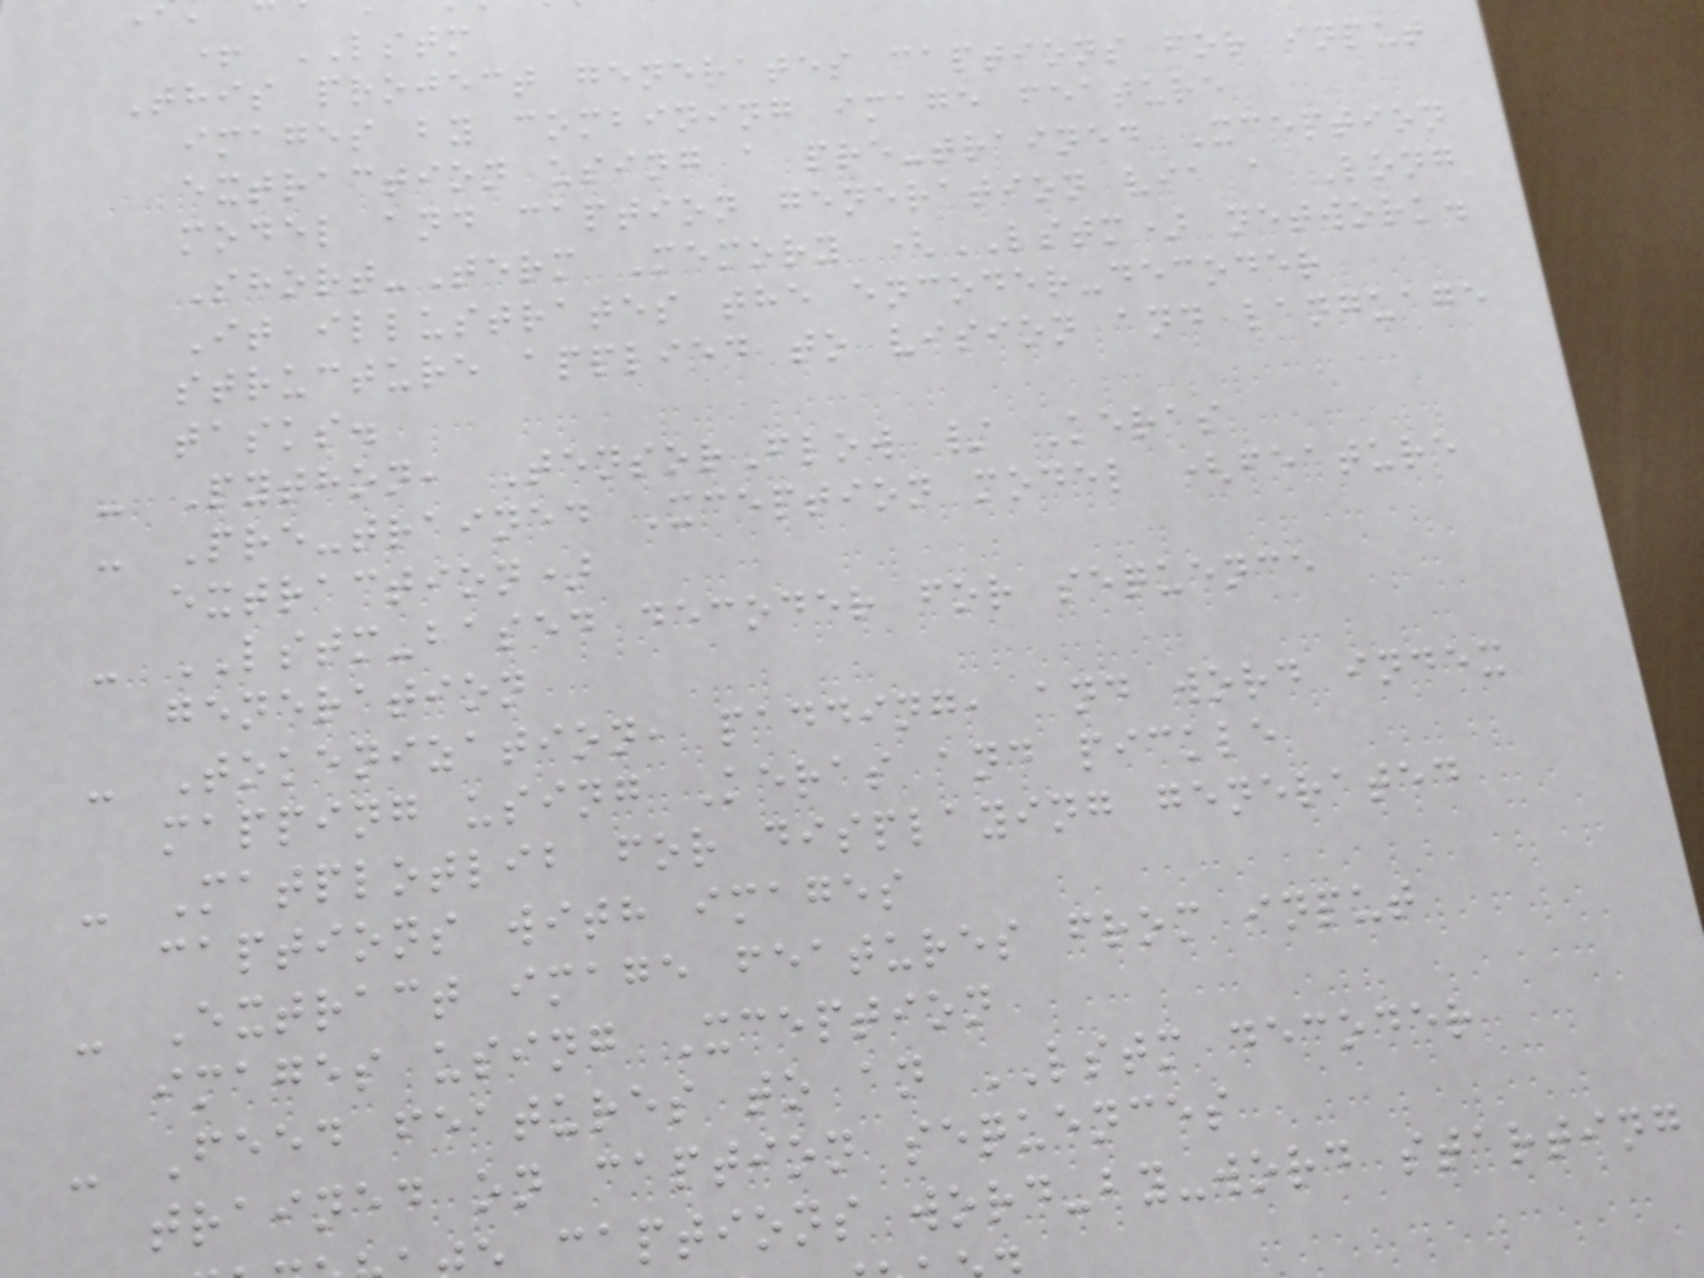+ LSTM
This project generates captions for input
images by combining image feature
extraction using a pre-trained Xception
model and caption generation via a Long
Short-Term Memory (LSTM) network.
It illustrates the encoder-decoder
structure applied to vision and language
tasks.
- Python, TensorFlow / Keras
- Pre-trained Xception model (feature
extraction)
- LSTM-based decoder for sequence
generation
- Tokenization, padding, and word index
mapping using Keras and pickle
- Matplotlib for displaying generated
captions with images
- Extract image features from input
images using Xception
- Feed features to an LSTM decoder
trained on caption sequences
captions word-by-word starting
